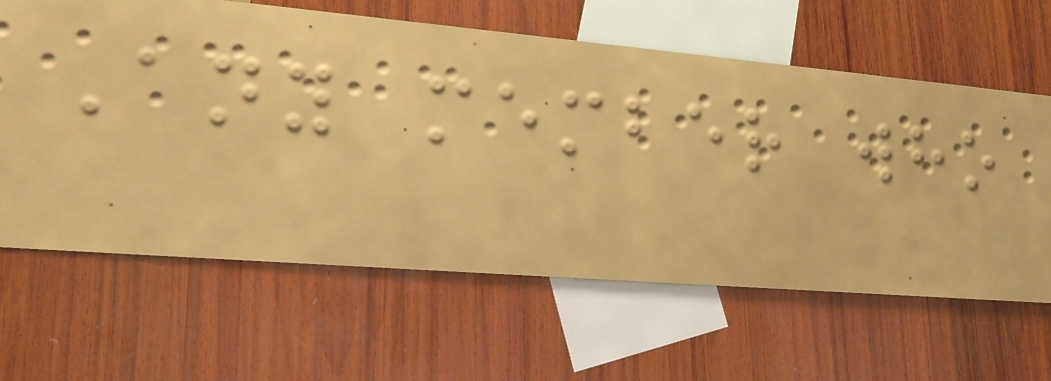Any member who
